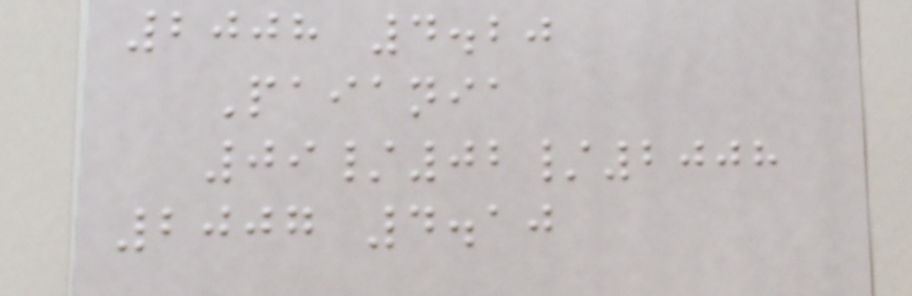2008 4.20
Paiania
09/02/2008
2007 4.10
